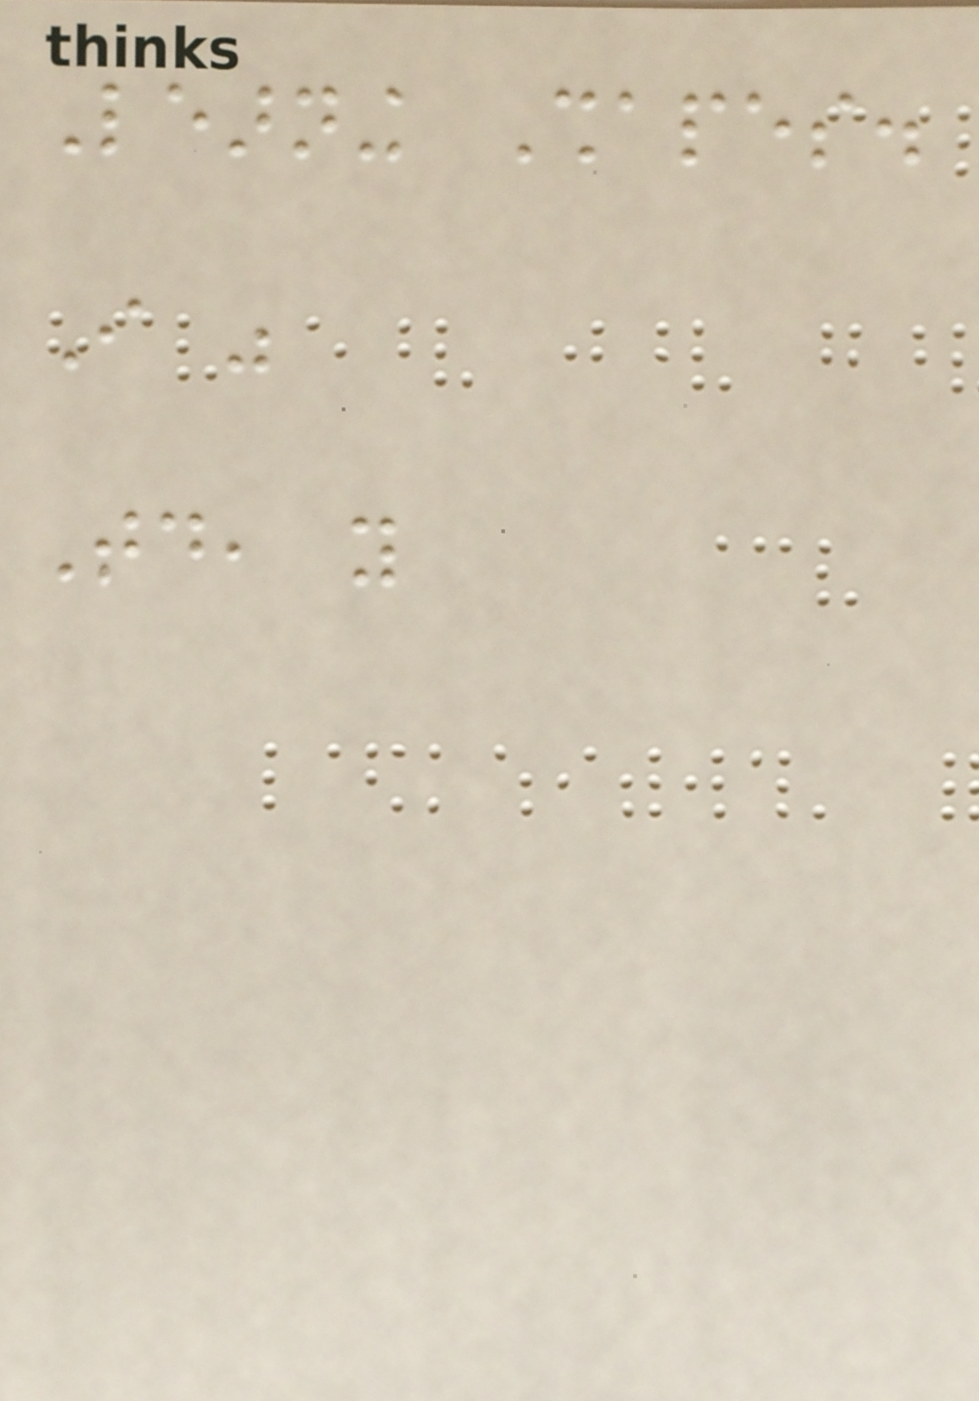Learning Shapes.
I was
Today, you
